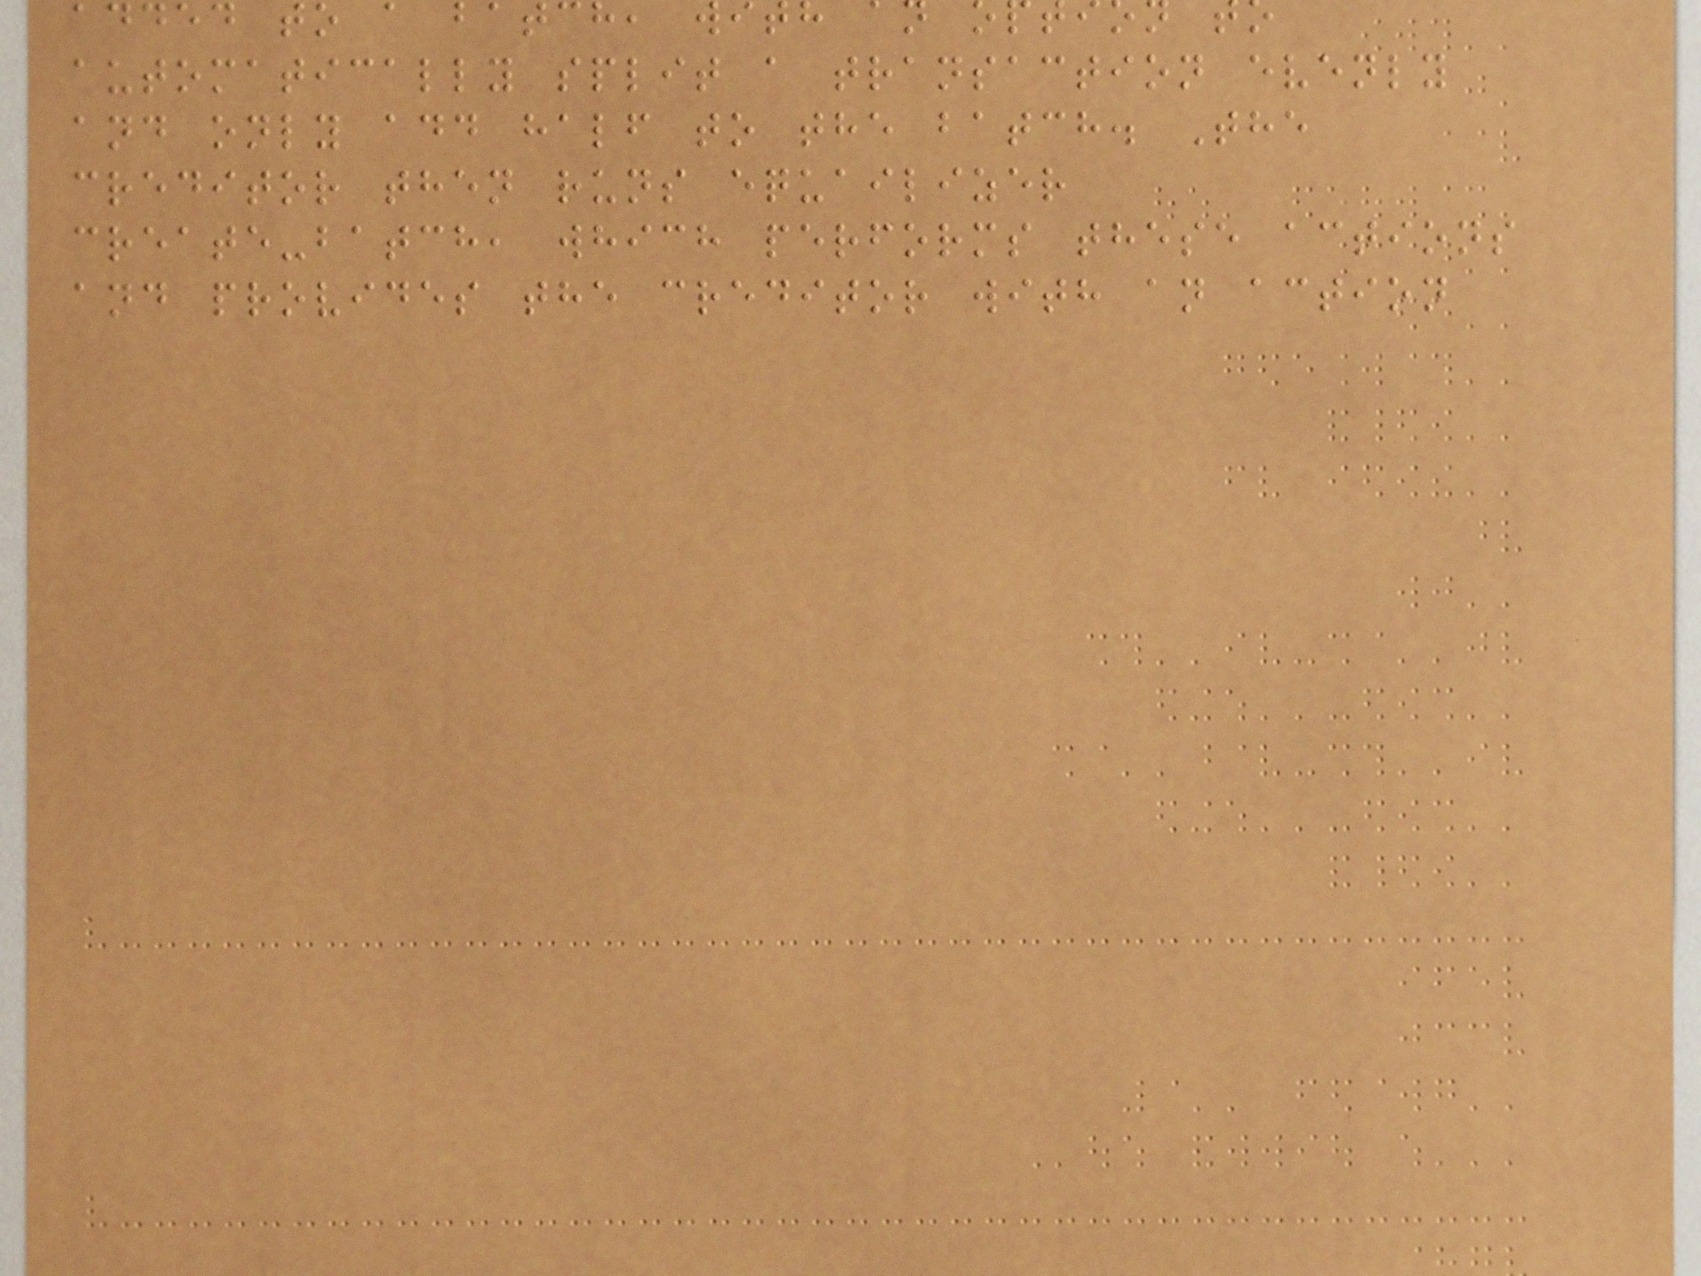added to a
automatically split a transaction evenly
and only add half to the batch. The
creditor then runs equailizer
create-batch, which performs these actions
and provides the creditor with an action
